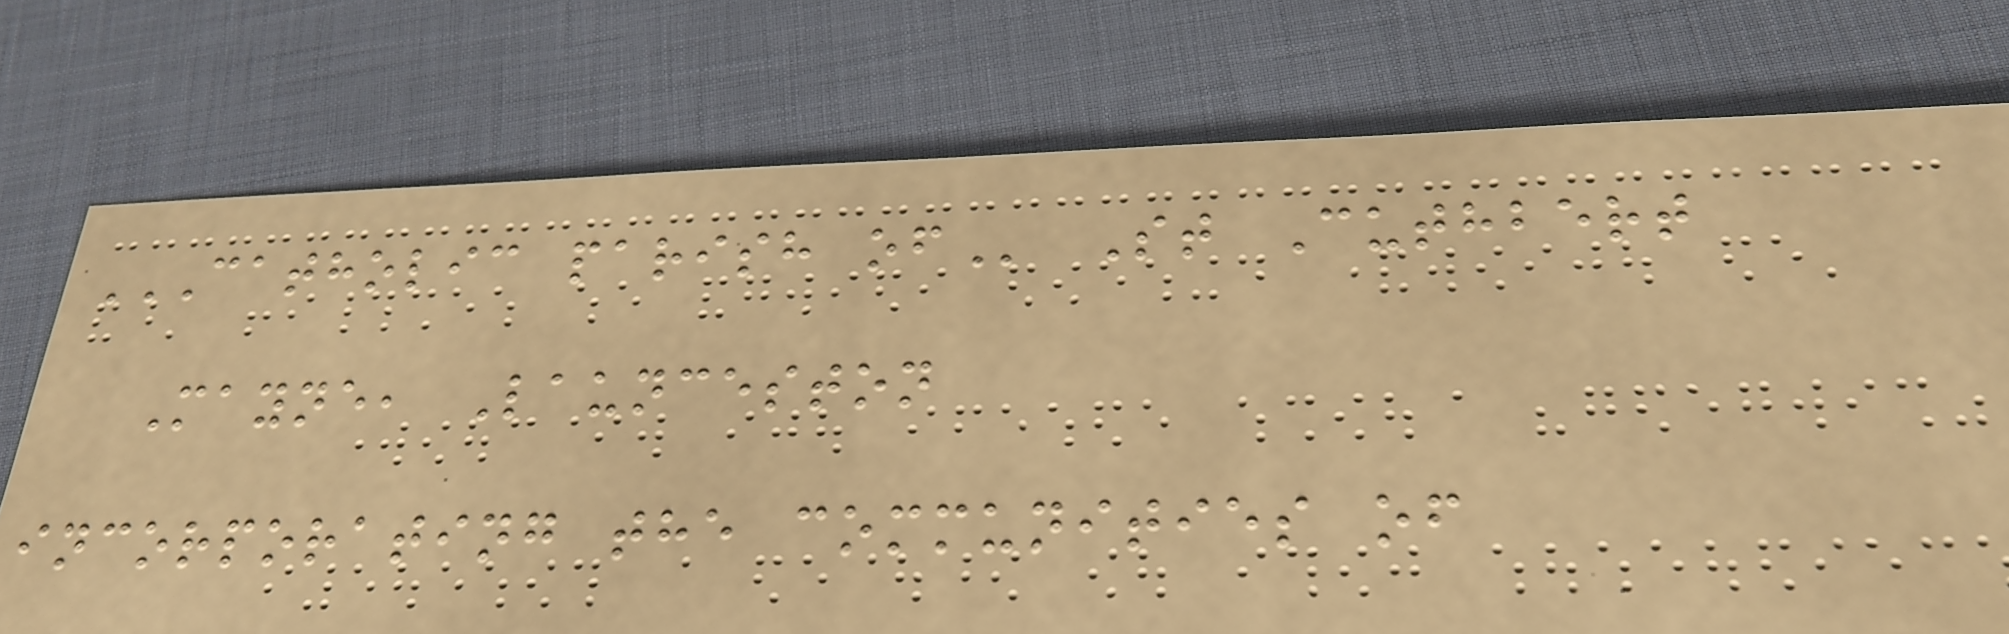CATHOLIC PARISH OF St Cuthbert
Mayne, Launceston
incorporating the communities of
